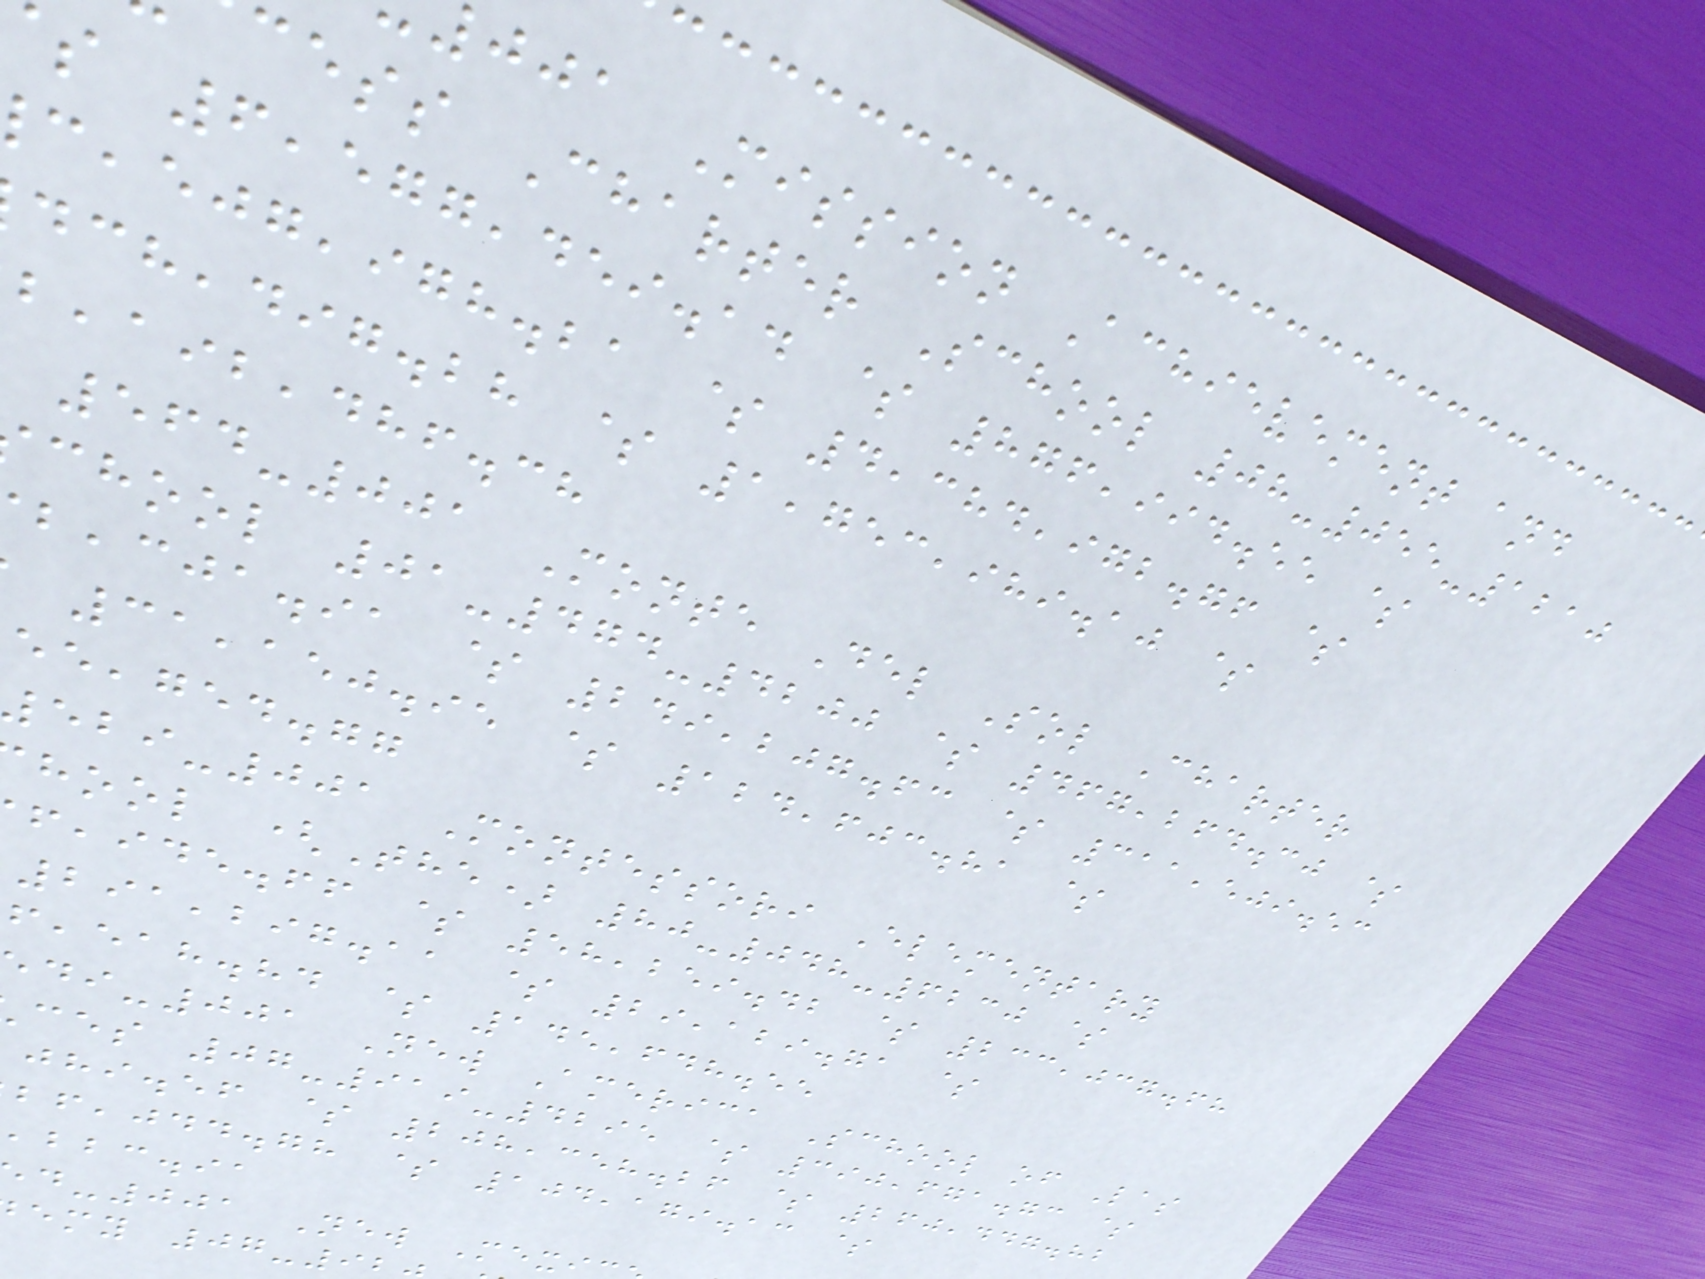jja Mission Achievement and
cess Charter School 08-055-1210
6,577,459.14 $ 876,994.55 $
,igh.ba $ 4,384,972.76 $
,dig.bh $ 1,753,989.10 $
,dhf.ch
564-001 Monte Del Sol Charter
chool 01-474-4200 $ 467,264.30 $
,cja.ia $ 249,207.63 $ 311,509.53
31,150.95 $ 124,603.81 $
,ged.gg
-001 Montessori Elementary
hool (The) 80-048-6230 $
,ide.ff $ 58,259.42 $ 233,037.68
291,297.11 $ 29,129.71 $
,eah.hd $ 145,648.55
-001 New America School of Las
ces 07-919-4295 $ 390,671.73 $
jhi.ef $ 208,358.26 $ 260,447.82
,jdd.gh $ 104,179.13 $
,bbc.ia
-001 New Mex
emy 07-9
